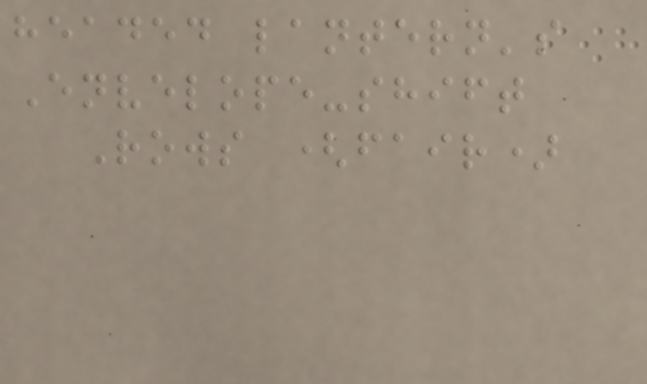headed lantern's
Envelope-shift
Rows (fair)
